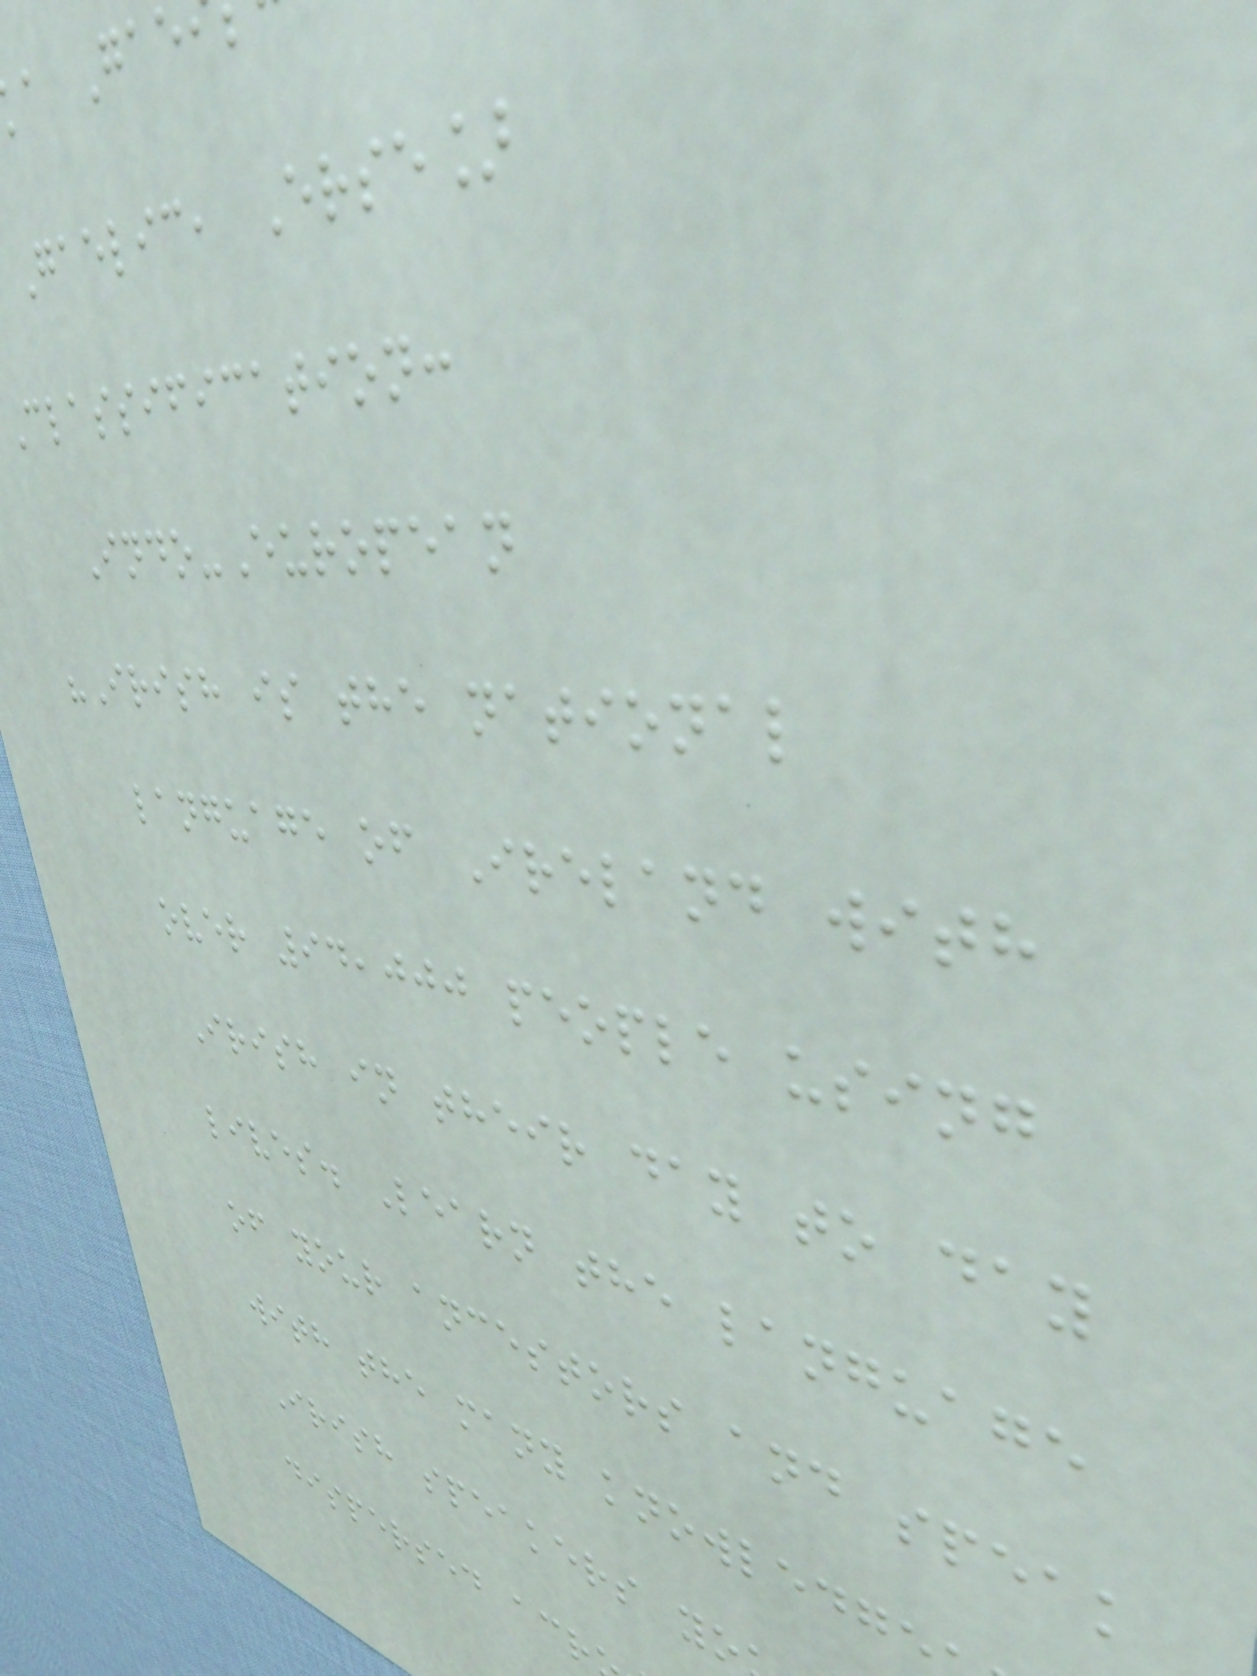a Gae
Gaelic, Erse]
Classification:
Indo-European
"Irish is the national
language of Ireland with
over 94,000 people using
Irish in their day to day
lives. Learn the language
of your ancestors and speak
with the many knowledge
Irish speakers yo
dispersed acr
